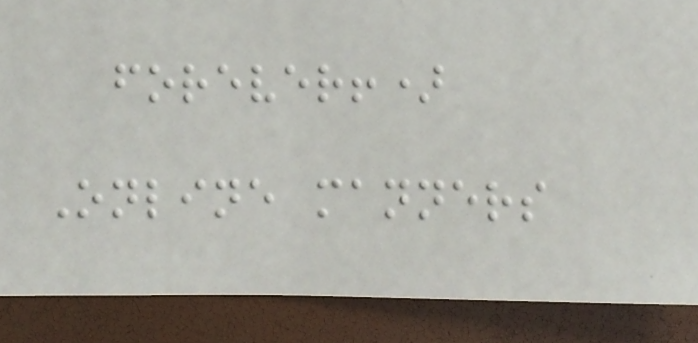forever!)
Online manners
